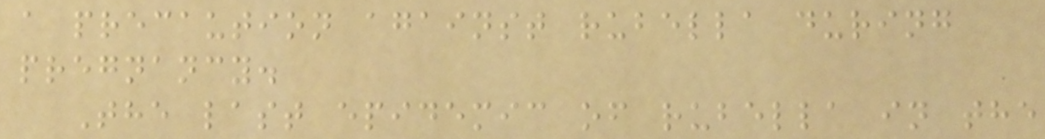a precaution against rubella during
pregnancy.
The last epidemic of rubella in the
